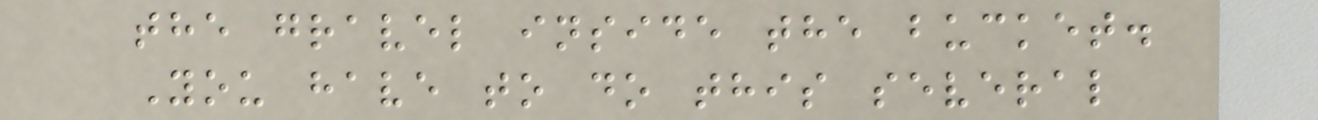the gravel inside the bucket.
You have to do this several
